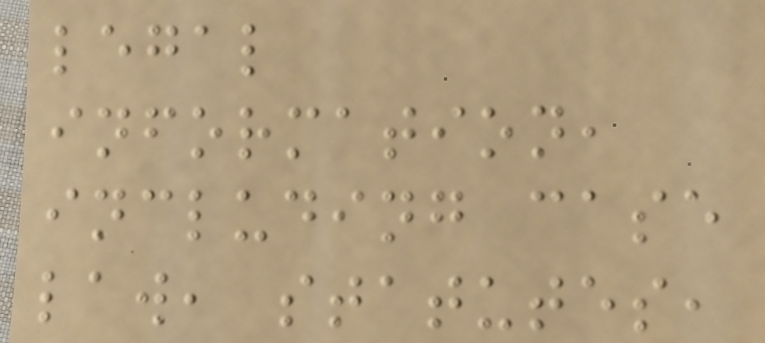legal
information,
including case
law, statutes,
